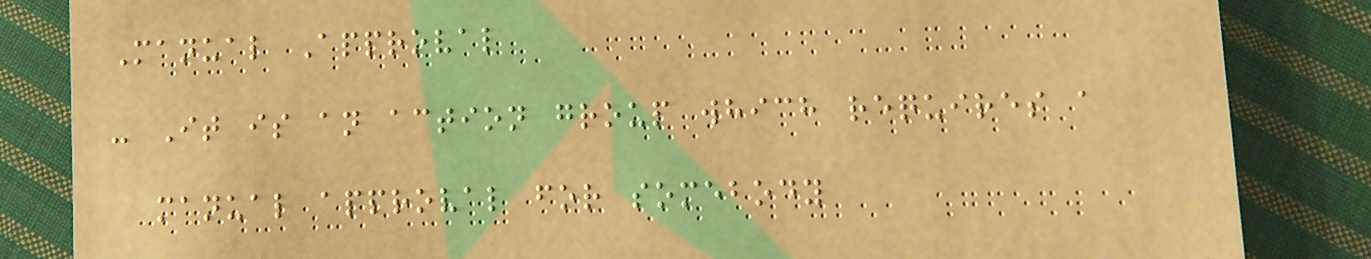Manual Approval
- It is an action group which requires a
manual approval for somebody
